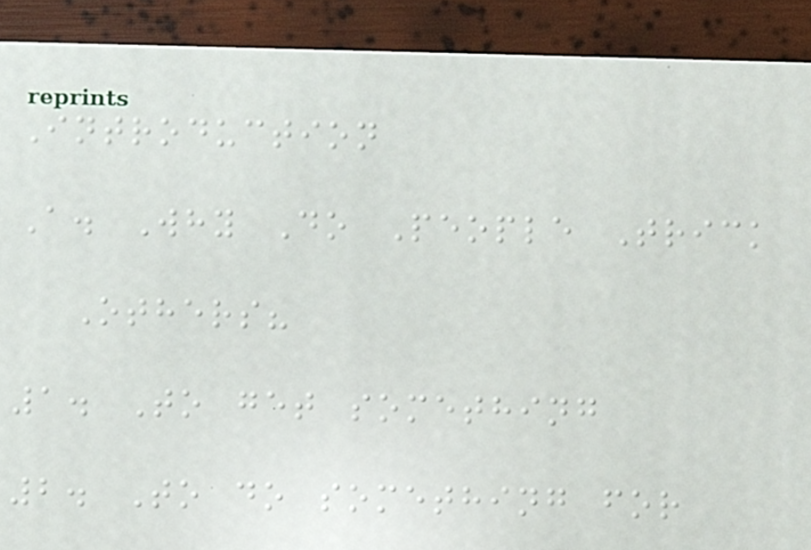Introduction
A. Why Do People Trick
Others?
1. To get something
2. To do something for
